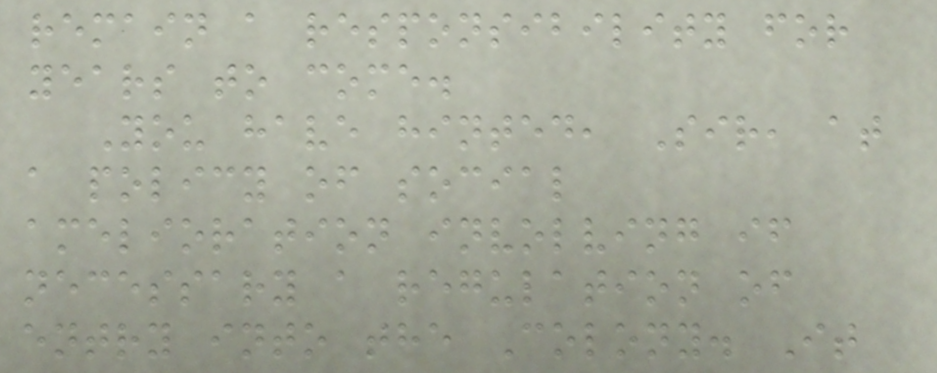remain a responsibility for
years to come.
You have hinted, Sir, at
a policy of social
amelioration involving if
necessary a regulation of
entry into the Colony. It
